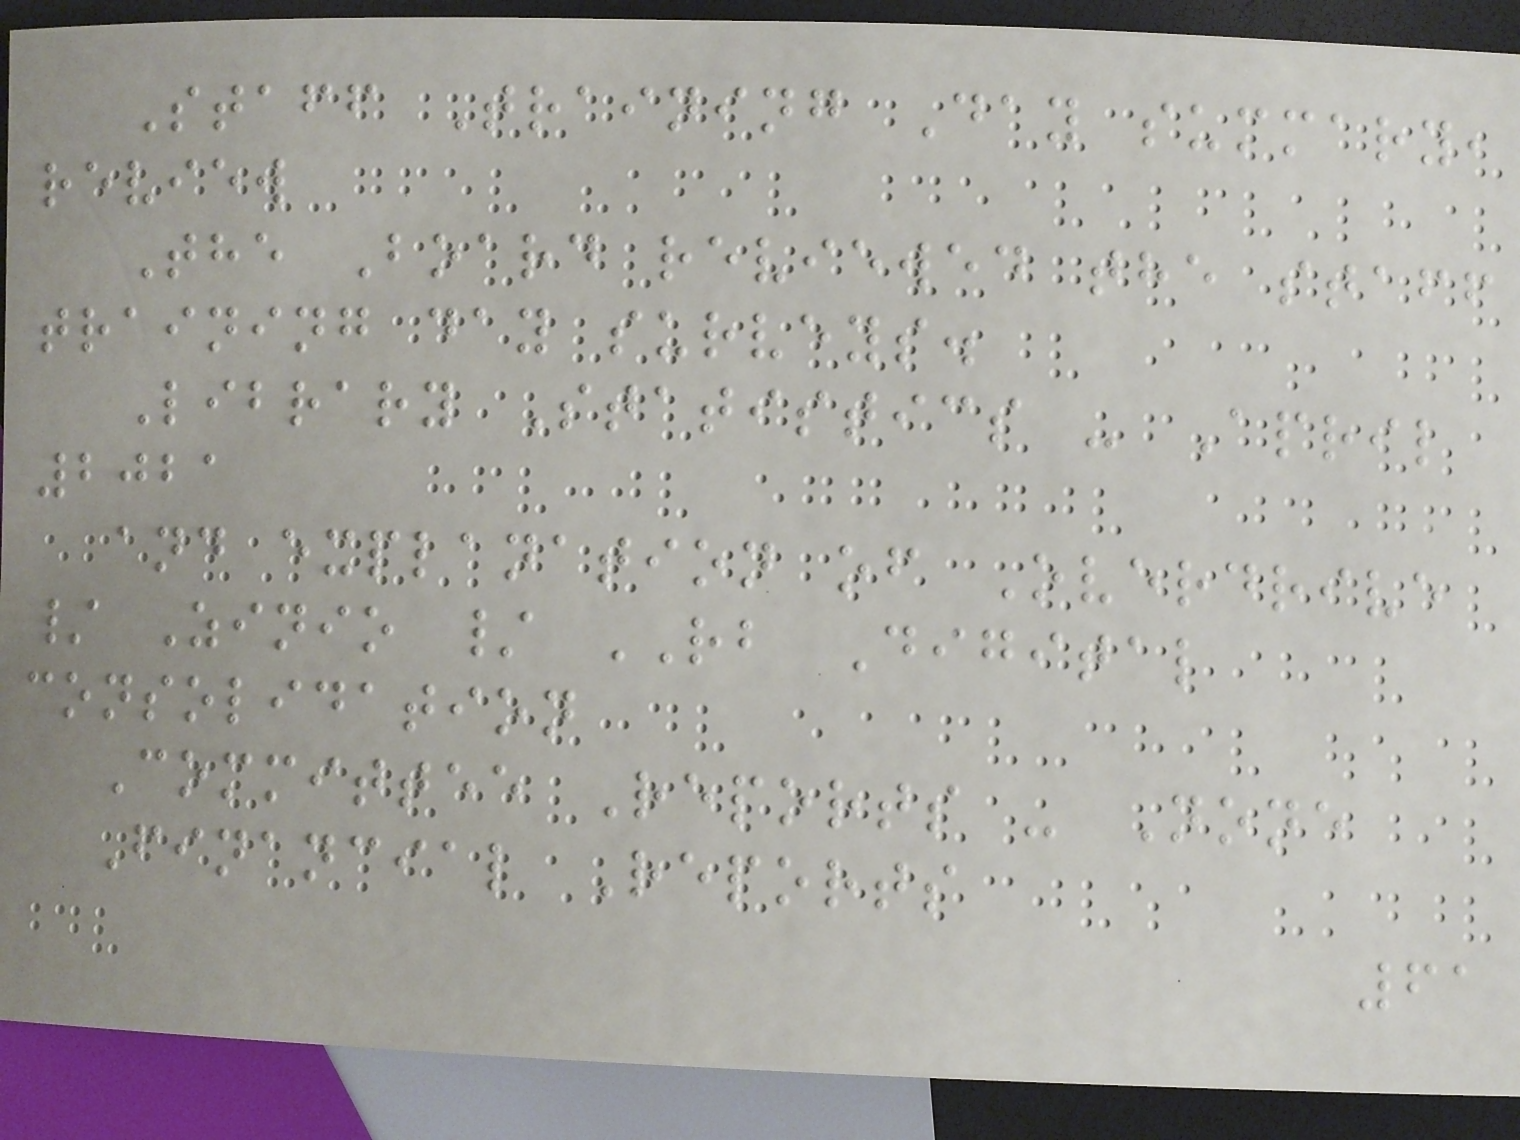Staff Training Day summary,
review
The Board reviewed the staff
training day surveys.
Library Statistics - April
2021
and explanation of Overdrive
/ Zinio / RB Digital
consolidation
Committee Reports - None
Financial Reports
61
